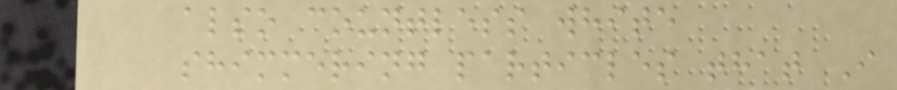also countless white
shimmering particles that I
